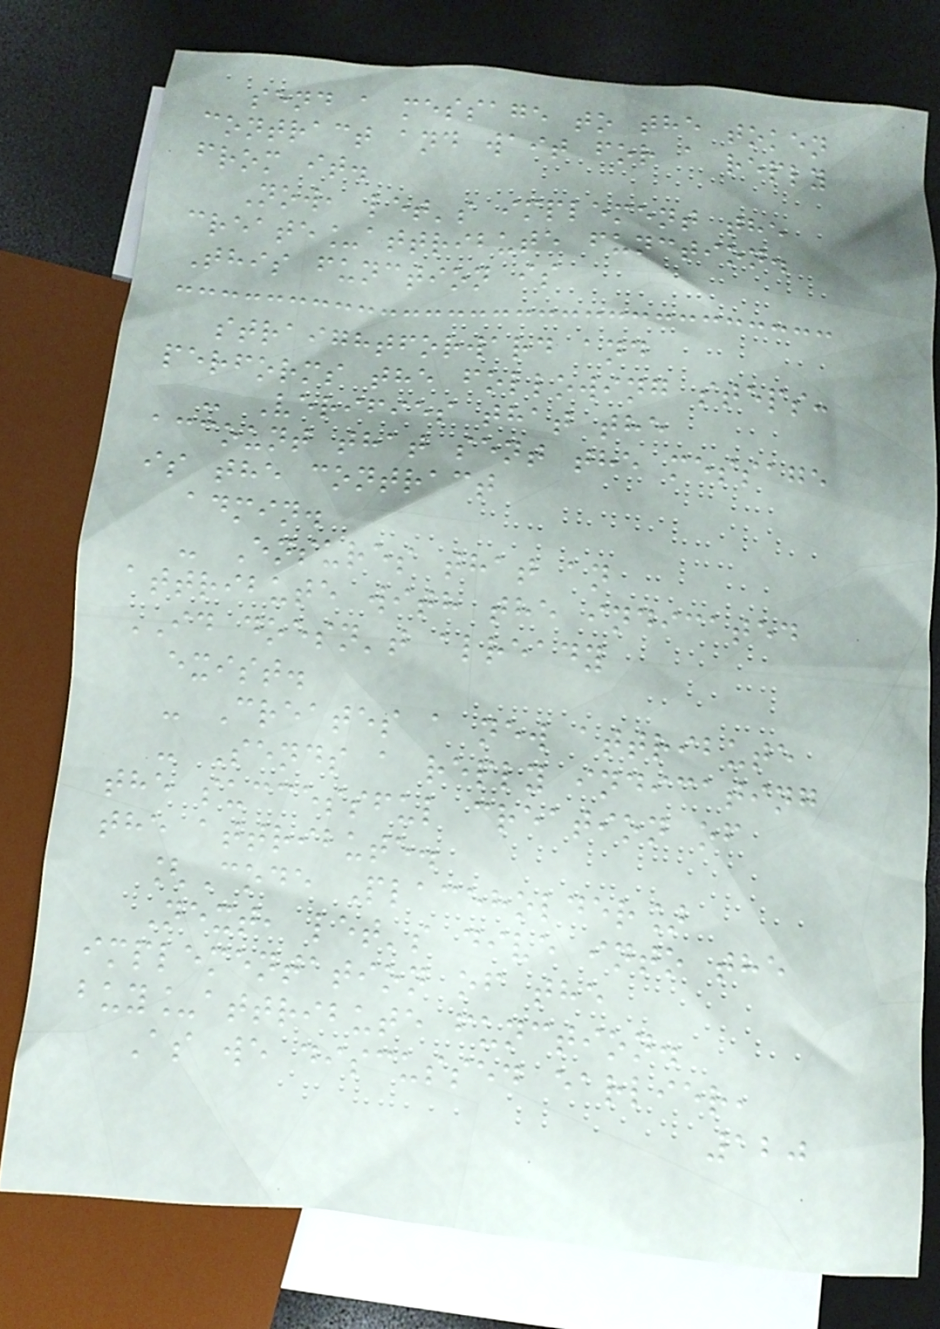send a message to the token
contract and wait for a reply
from it.
Now, let's implement the
create_attribute function.
This function is
straightforward and
performs the following steps:
- Verifies that the
account that sent the message
is the contract
admin.
- Ensures that an
attribute with the indicated
ID doesn't already
exist.
- Creates a new attribute
- Sends a reply indicating
the successful creation of
the attribute.
[Code Placeholder]
Next, let's dive into the
implementation of the
buy_attribute function.
As we discussed earlier,
120
